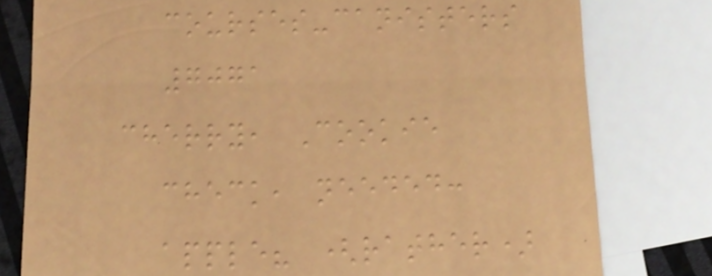courses-canisters
7071
cherry, Cookie
check, needed:
apple? (rather)
